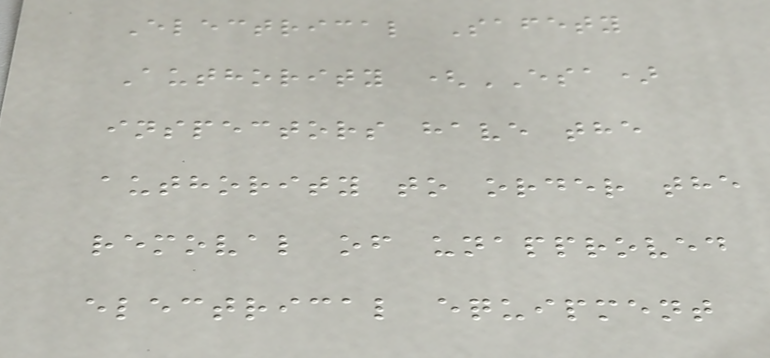Electrical Safety
Authority (ESA)
inspectors have the
authority to order the
removal of unapproved
electrical equipment
